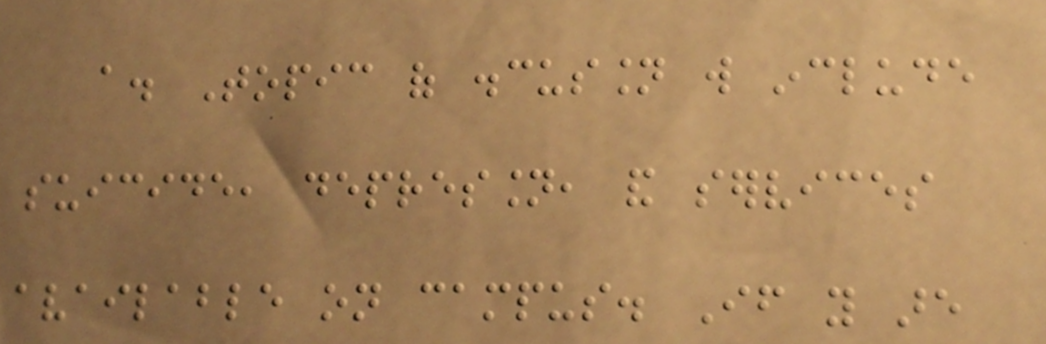a. Topic of discussion will include
suicide, depression, and services
available on campus. If you are
